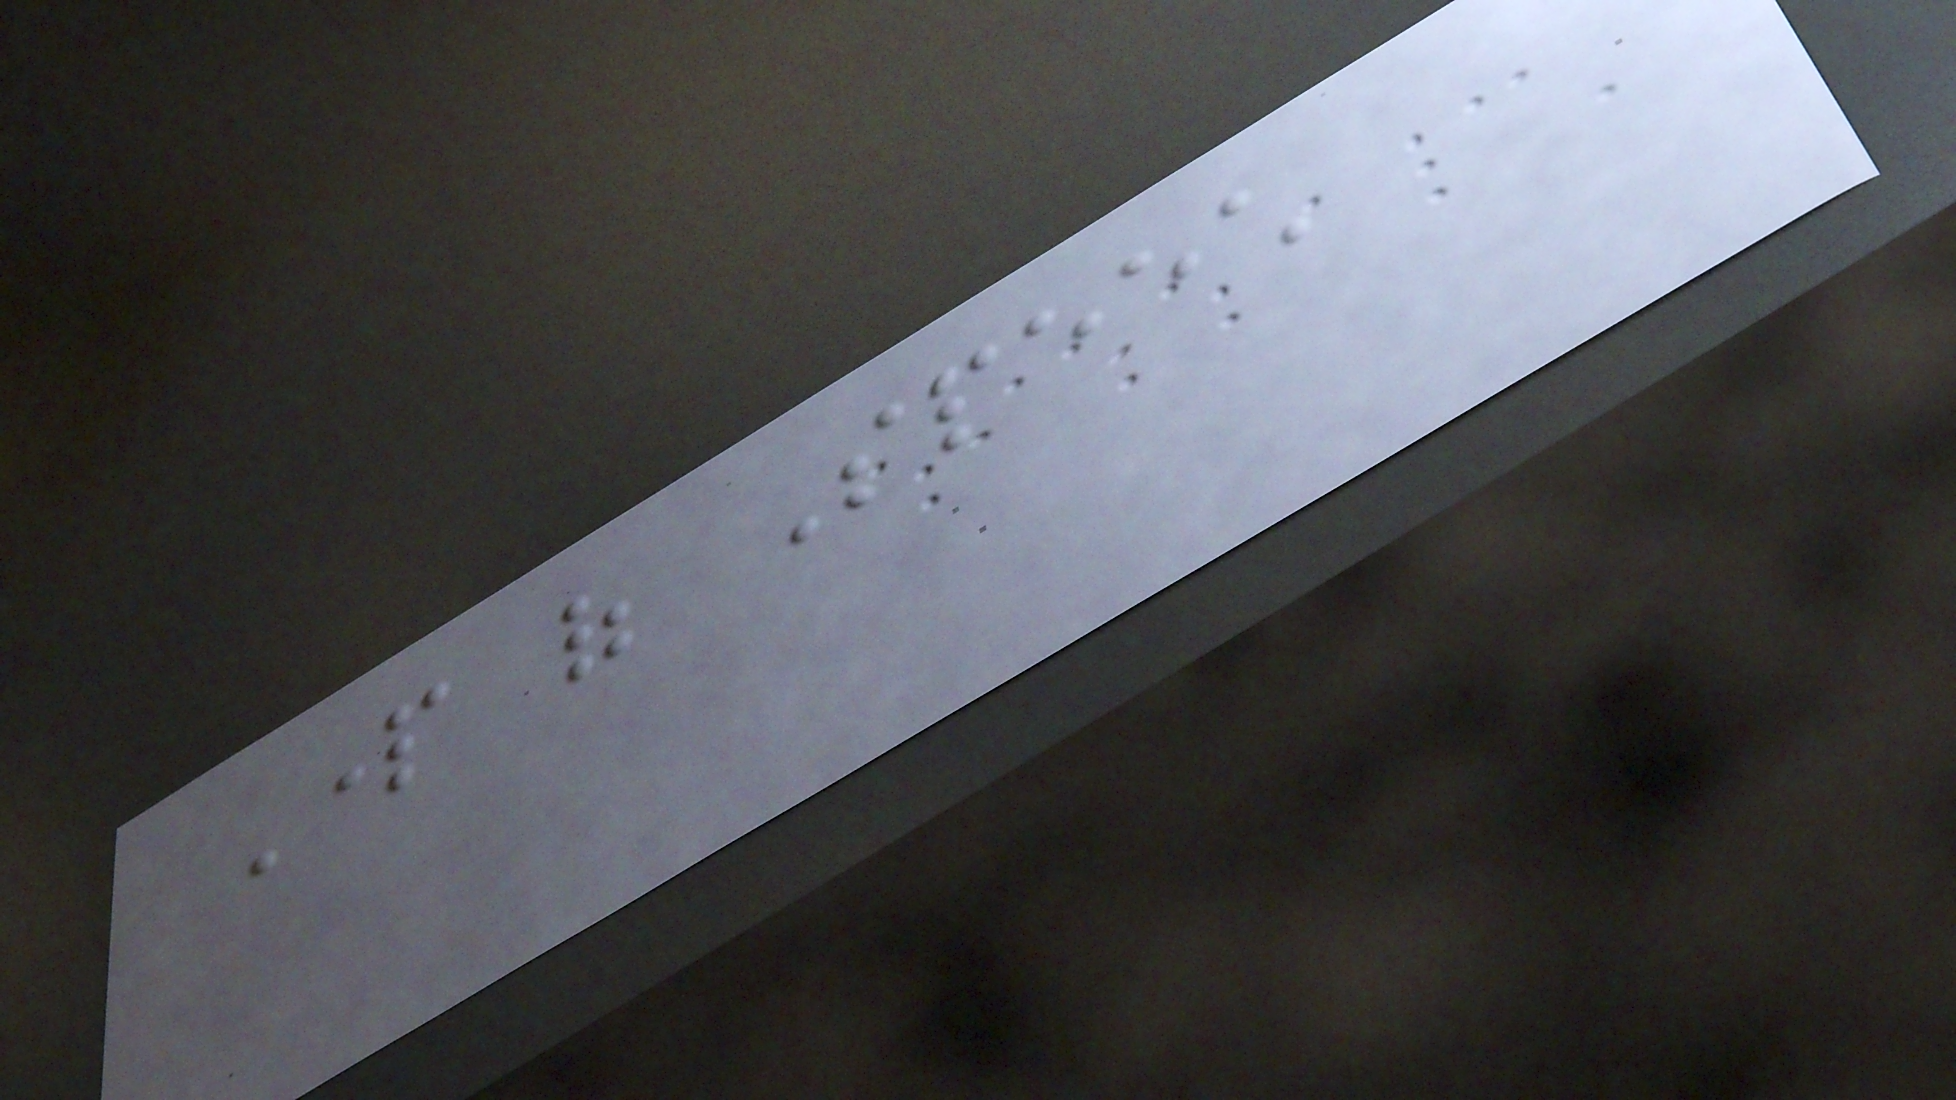Part of Speech
